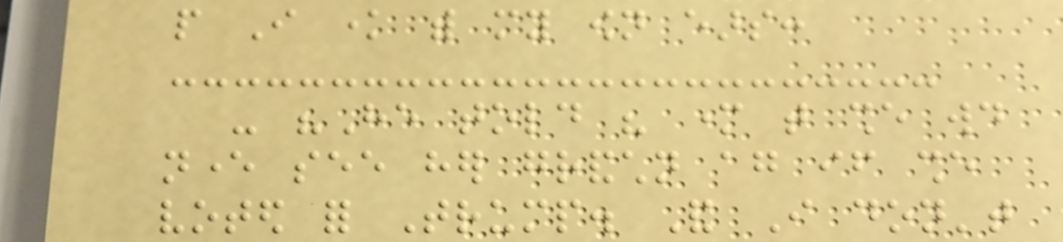people I know with my own ears:
- "He told his mother that she would
never see her grandchildren again if she
voted for Trump. And I don't
